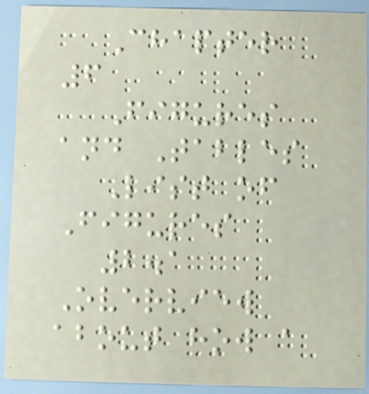Chapter
6
Figures
and Tables
List of
Figures
2.1
Overview
about how a
